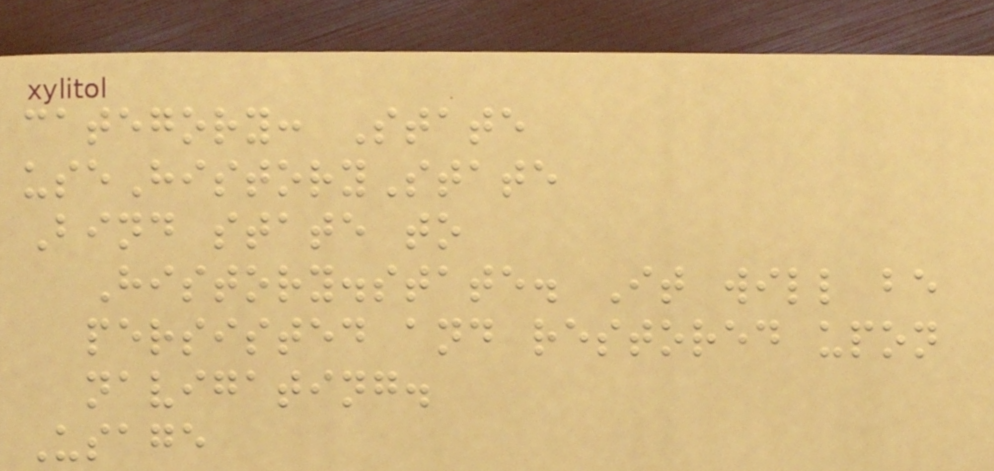category: State
useHistoryState
Bind state to
History.state. It will be
persisted and restored upon
navigating.
Usage
